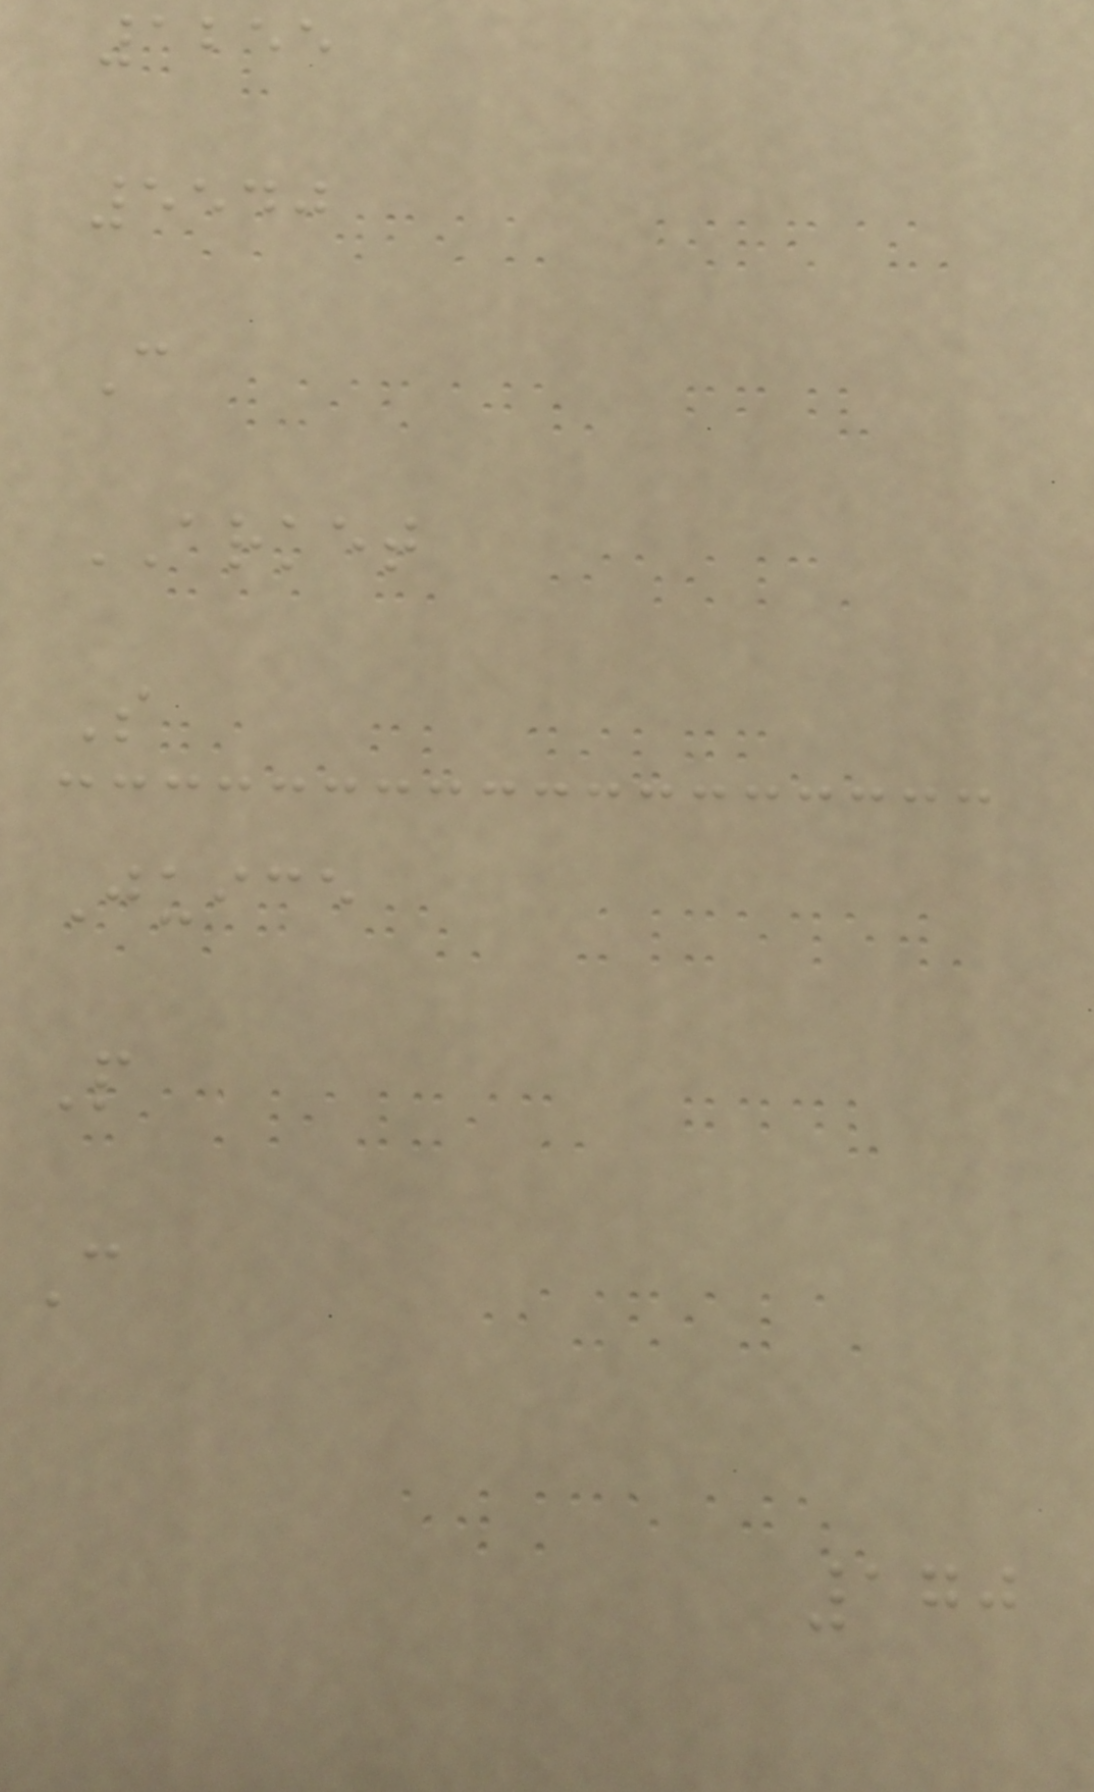1255
5540
C
ARKET
S
Juice
P
C
170
